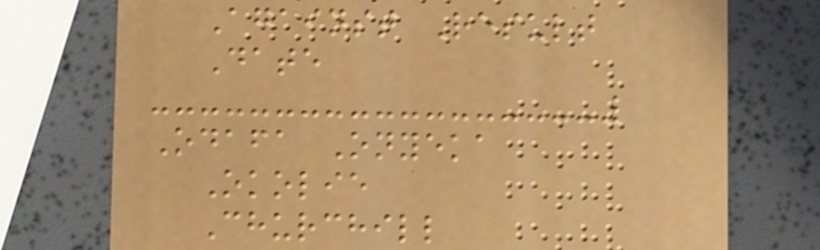Against Result
Date
Odafa Onyeka
Okolie
Churchill
